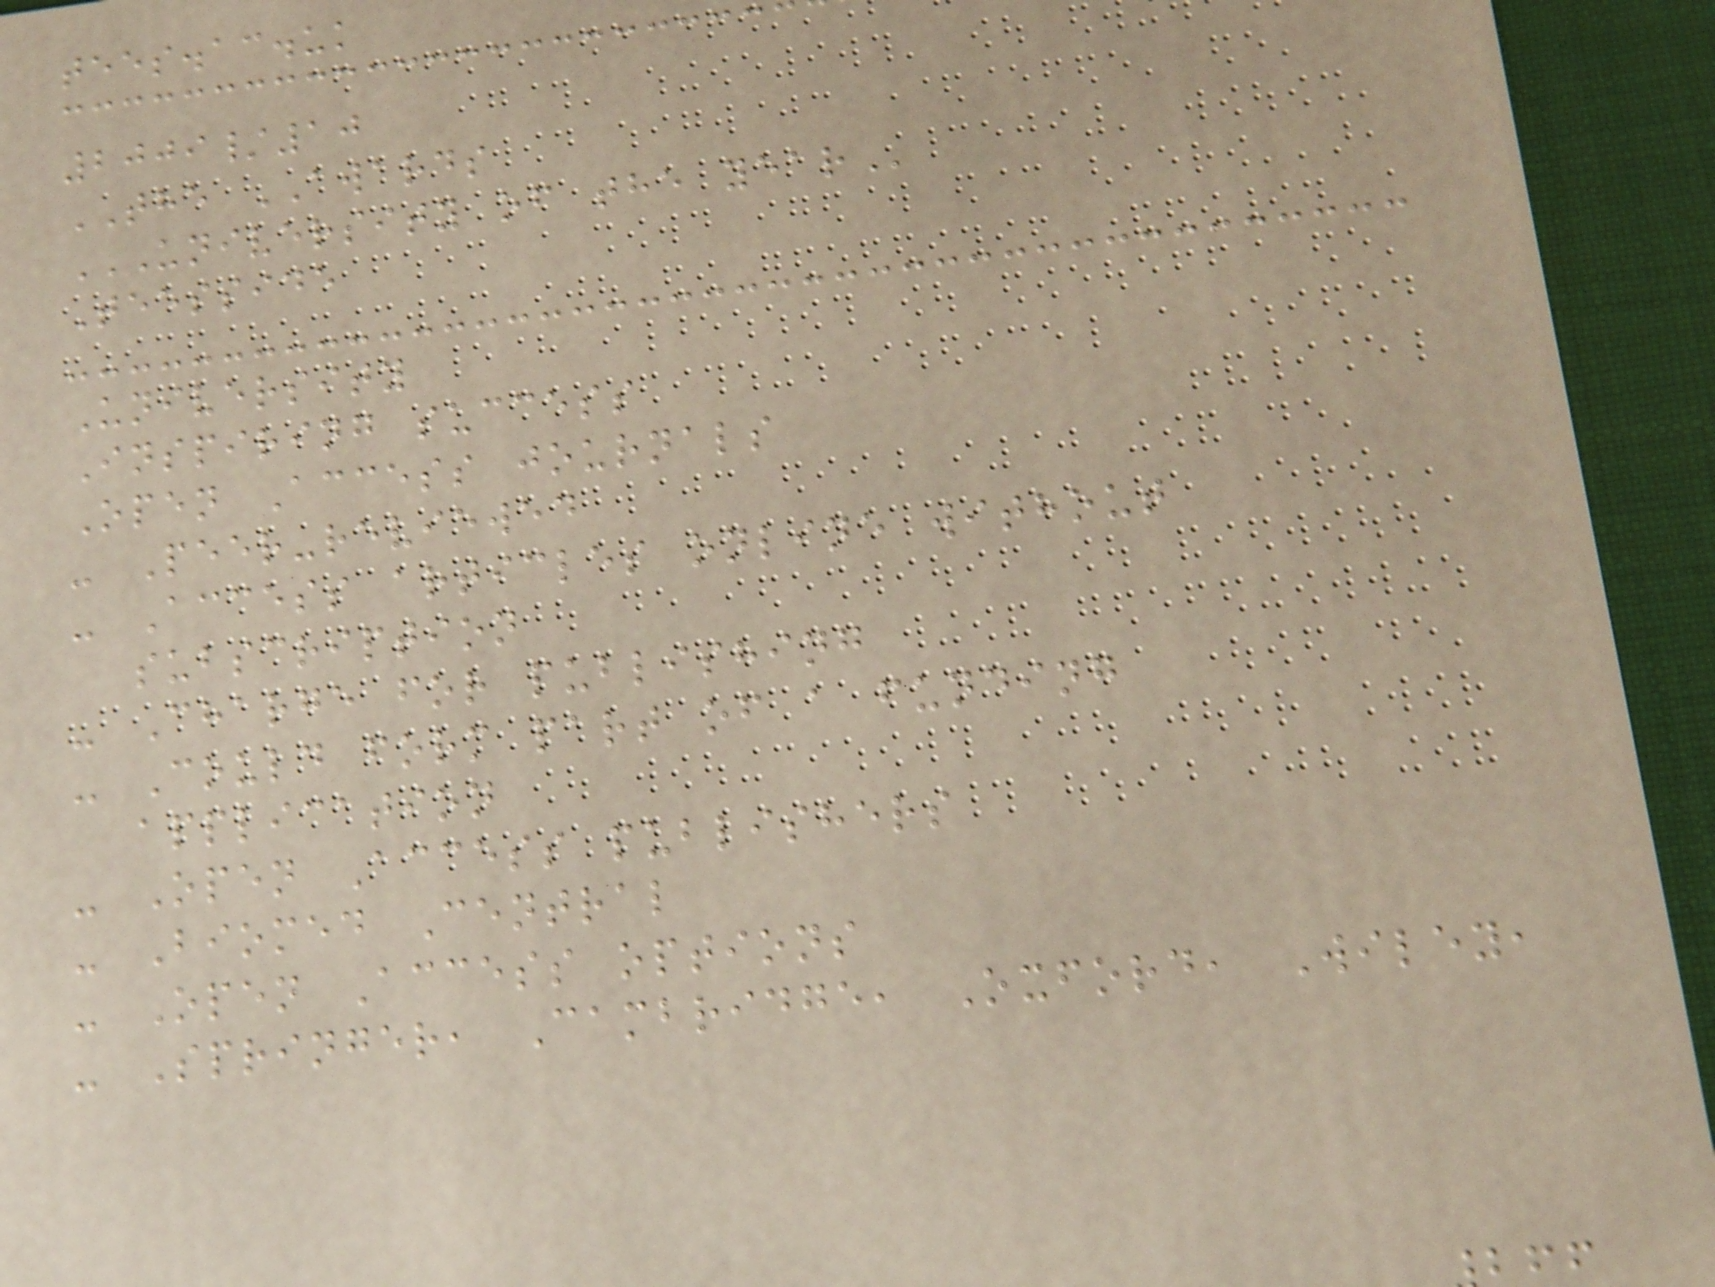tees.ac.uk
2009/10
THE AWARDS
UNIVERSITY OF THE YEAR
Teesside
University
Inspiring success
Open Access journals
- Peer-reviewed
- Access articles online without
subscription
- Charge for publishing
- Could form part of a funding
application
- Open Access publishers
- Biomed Central
- Open Access options
- Springer, Cambridge, Oxford, Wiley,
